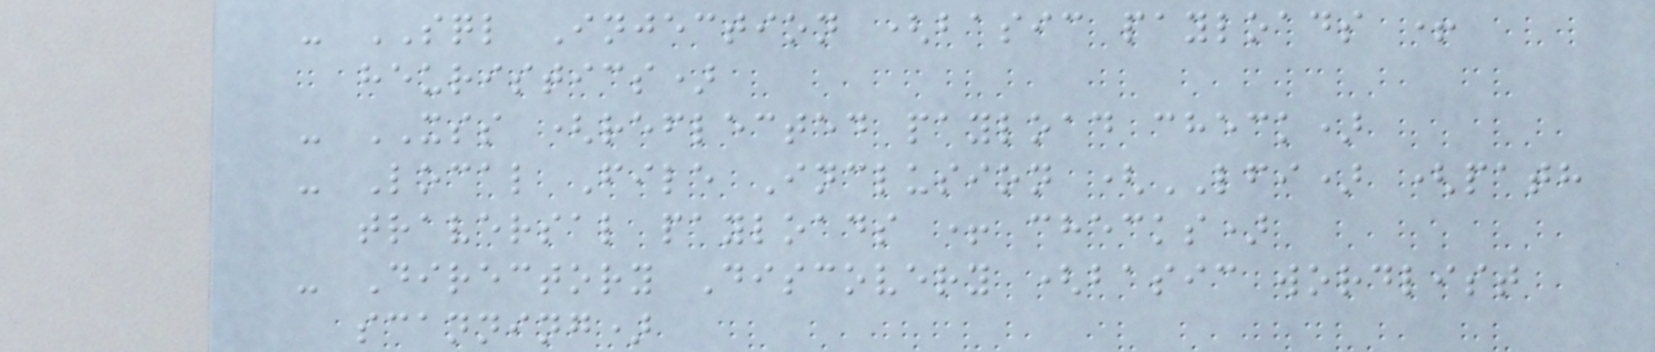- SQL Injection (basic payloads +
heuristics)
- XSS (reflected payload check)
- Local File Inclusion (LFI) (path
traversal payloads + checks)
- Directory Discovery (basic wordlist
scanning)
